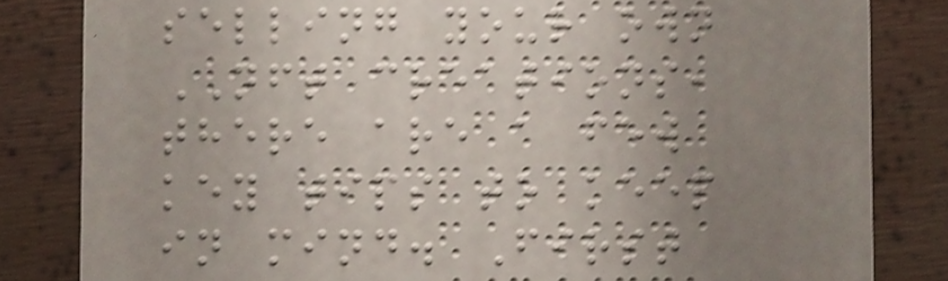selling your own
NFT creations,
there are a few
key tips to keep
in mind. First
